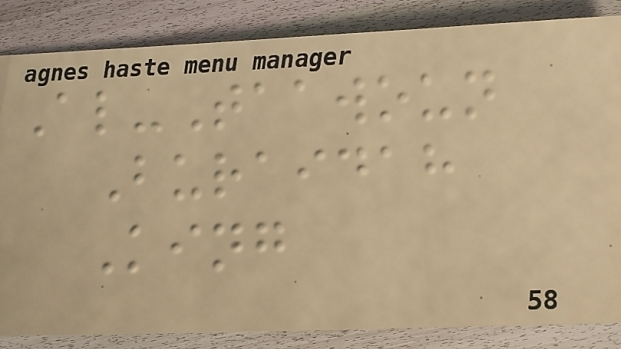Al-Taawoun
Buraidah
King
